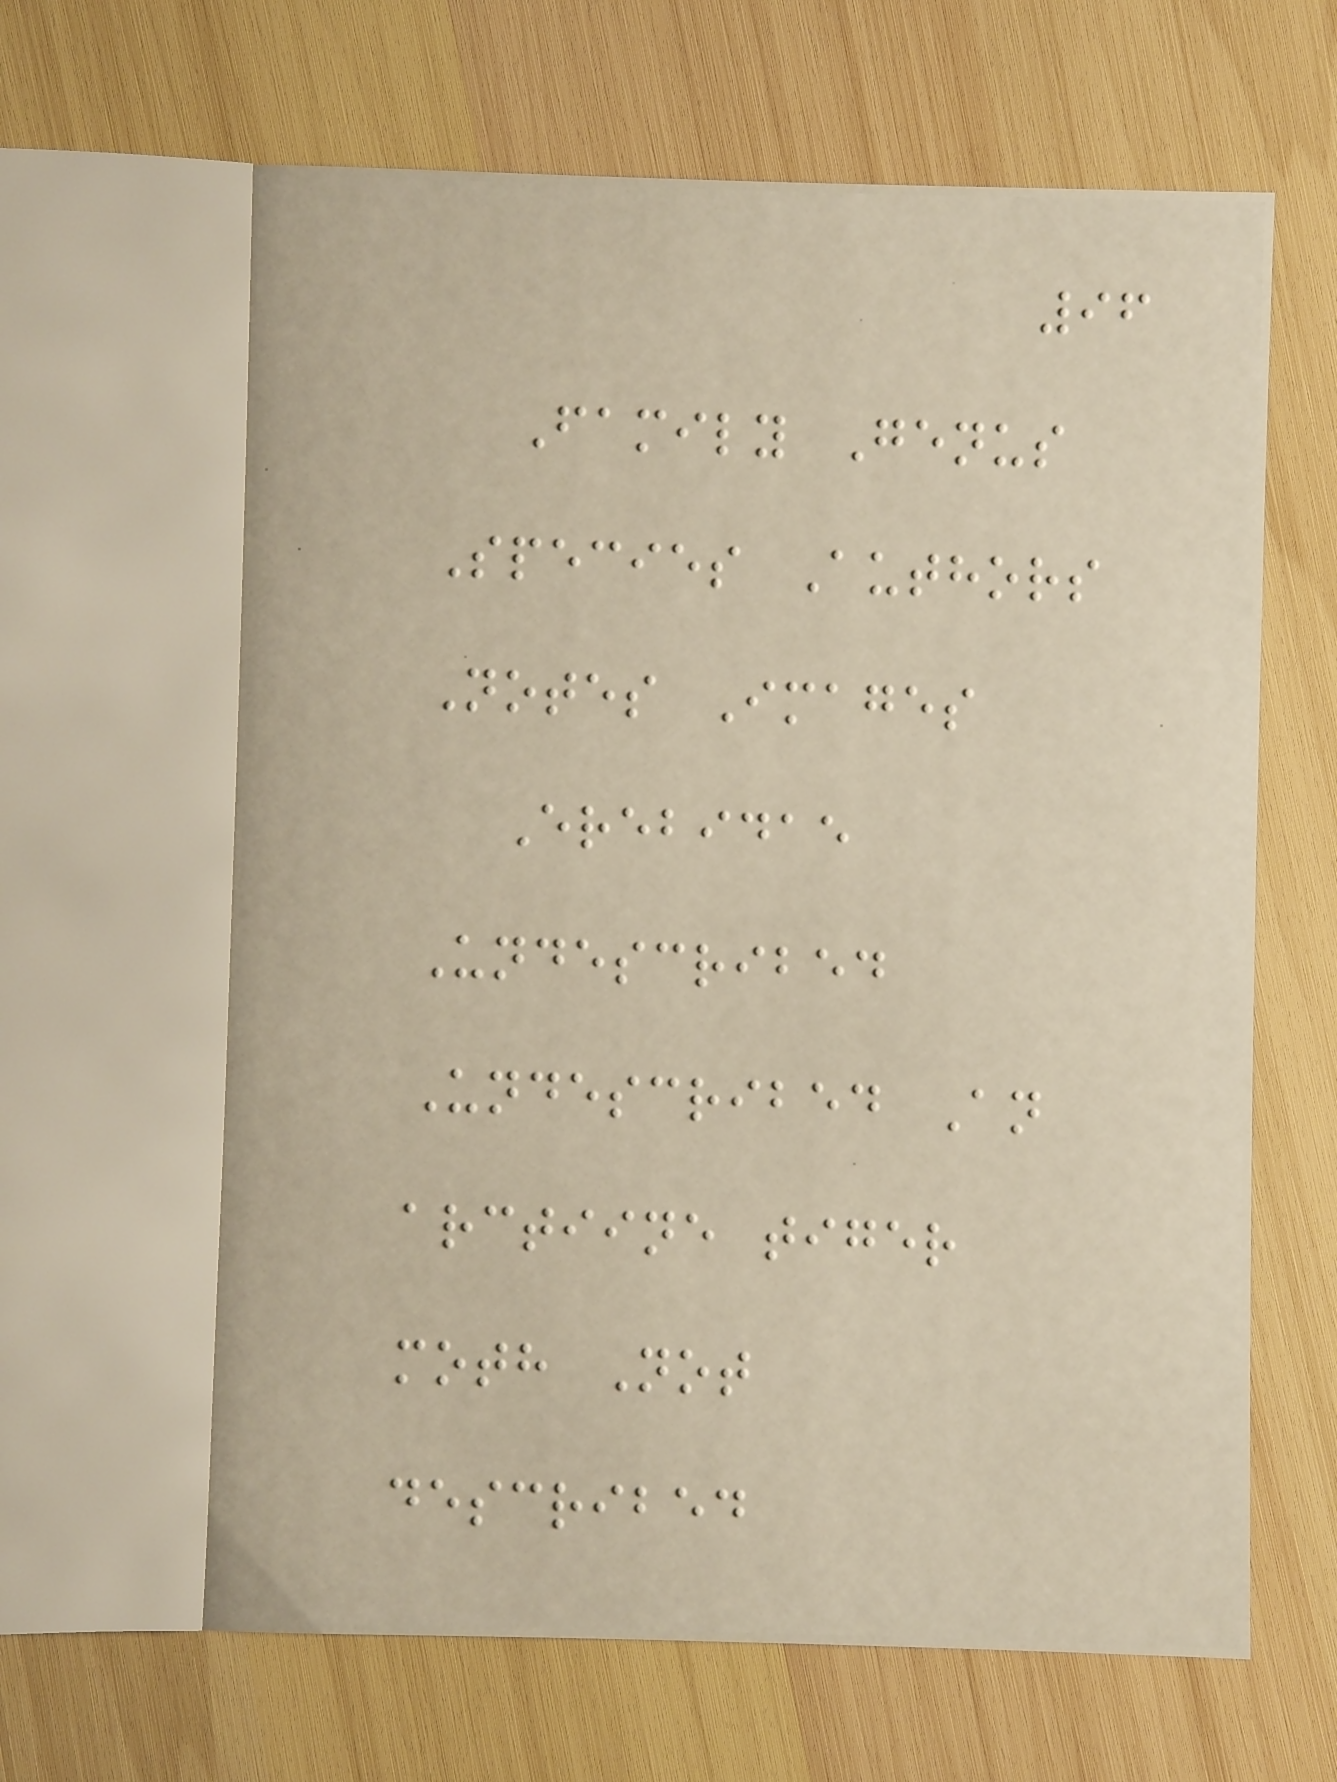96
Family Genus
Species Authors
Notes Images
Erebidae
Undescribed
Undescribed An
arctiine tiger
moth Not
described
